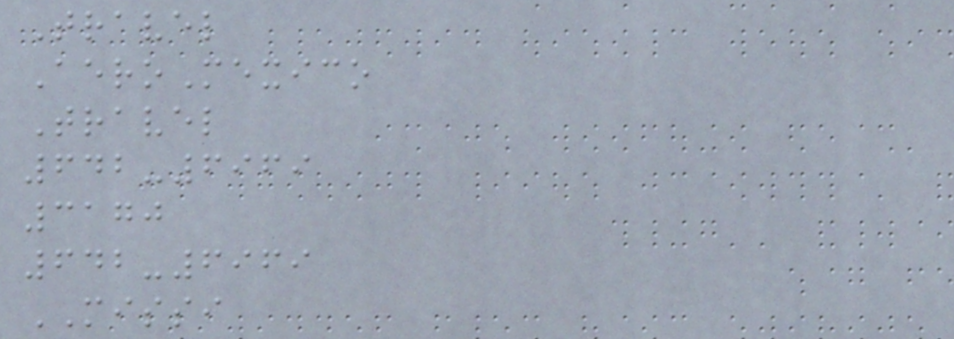Travel
AeroMexico
Travel
642-6969
3170
642-6969
MISSI
